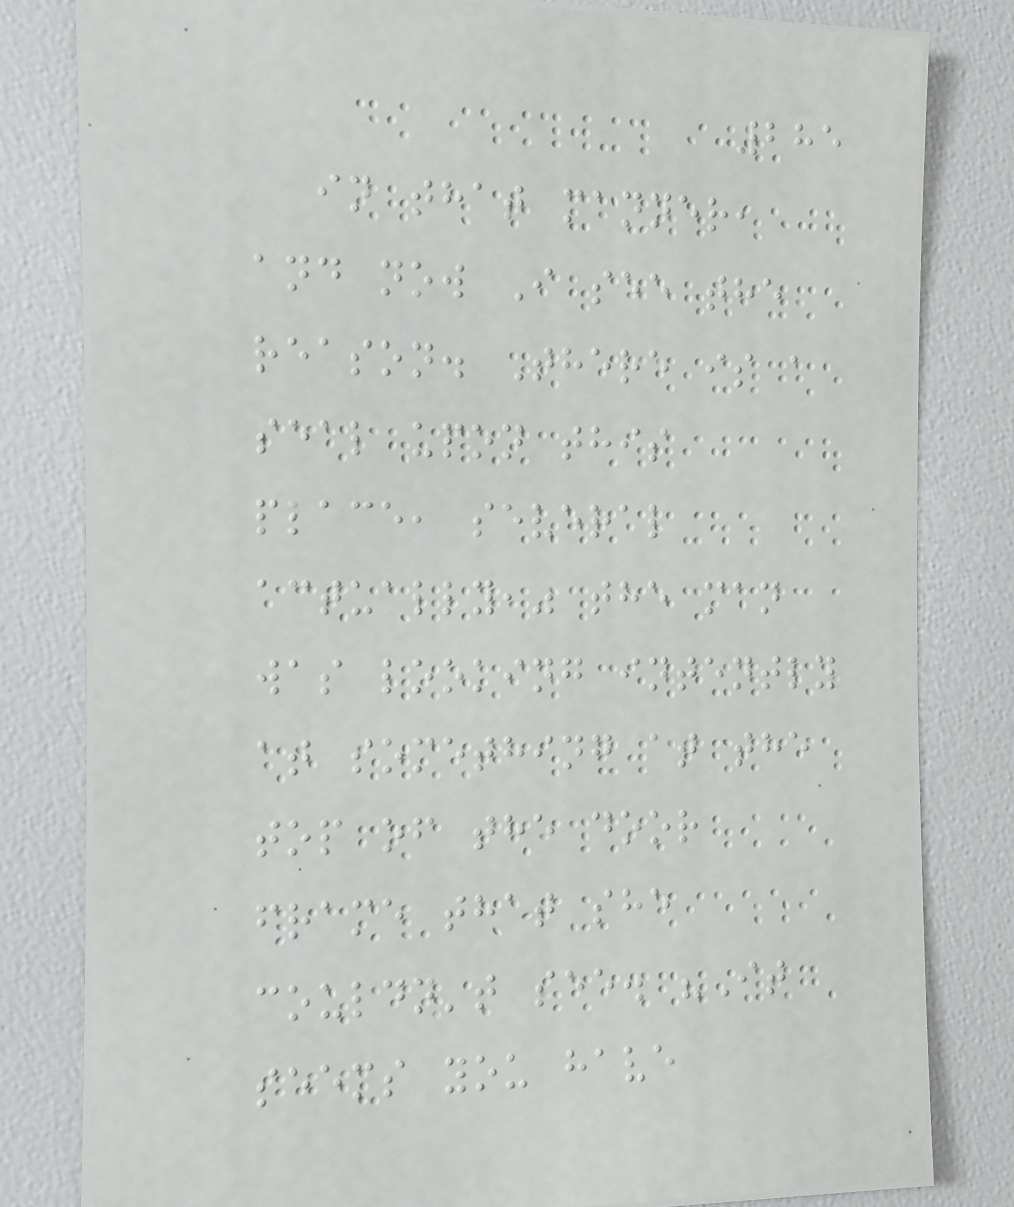285
in that manner,
and now I see the
reason. There is a
seal upon this
place, several
actually," the man
was looking intently
at something at the
top of the door
frame that she
couldn't see. "It
seems you have
